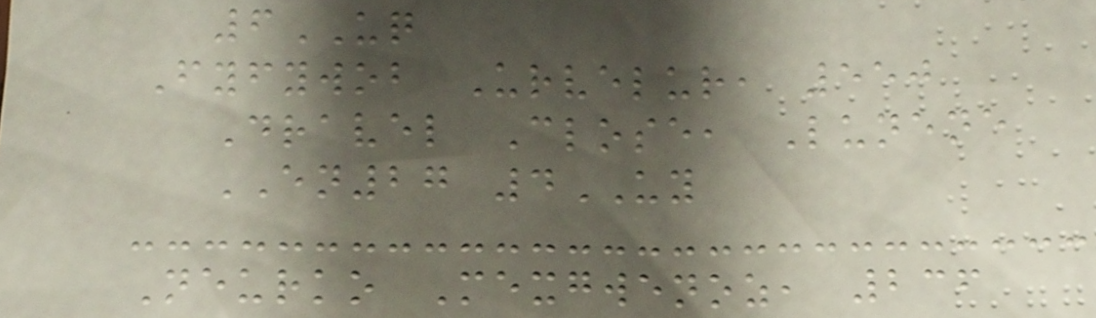6UQ
Fyfywob Urvelur, 550
Dravel Close, Lunene
EN27 4UY
Neurko Mexgwenoz, 236
